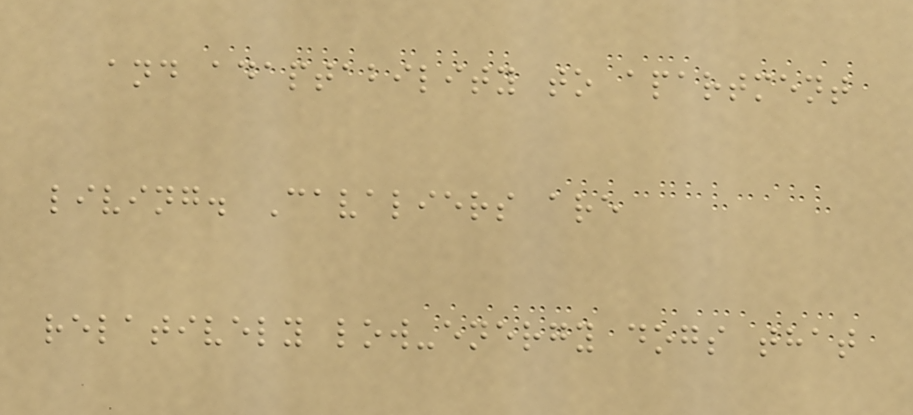and adaptability to apartment
living. Cavaliers are
relatively low-energy dogs that
